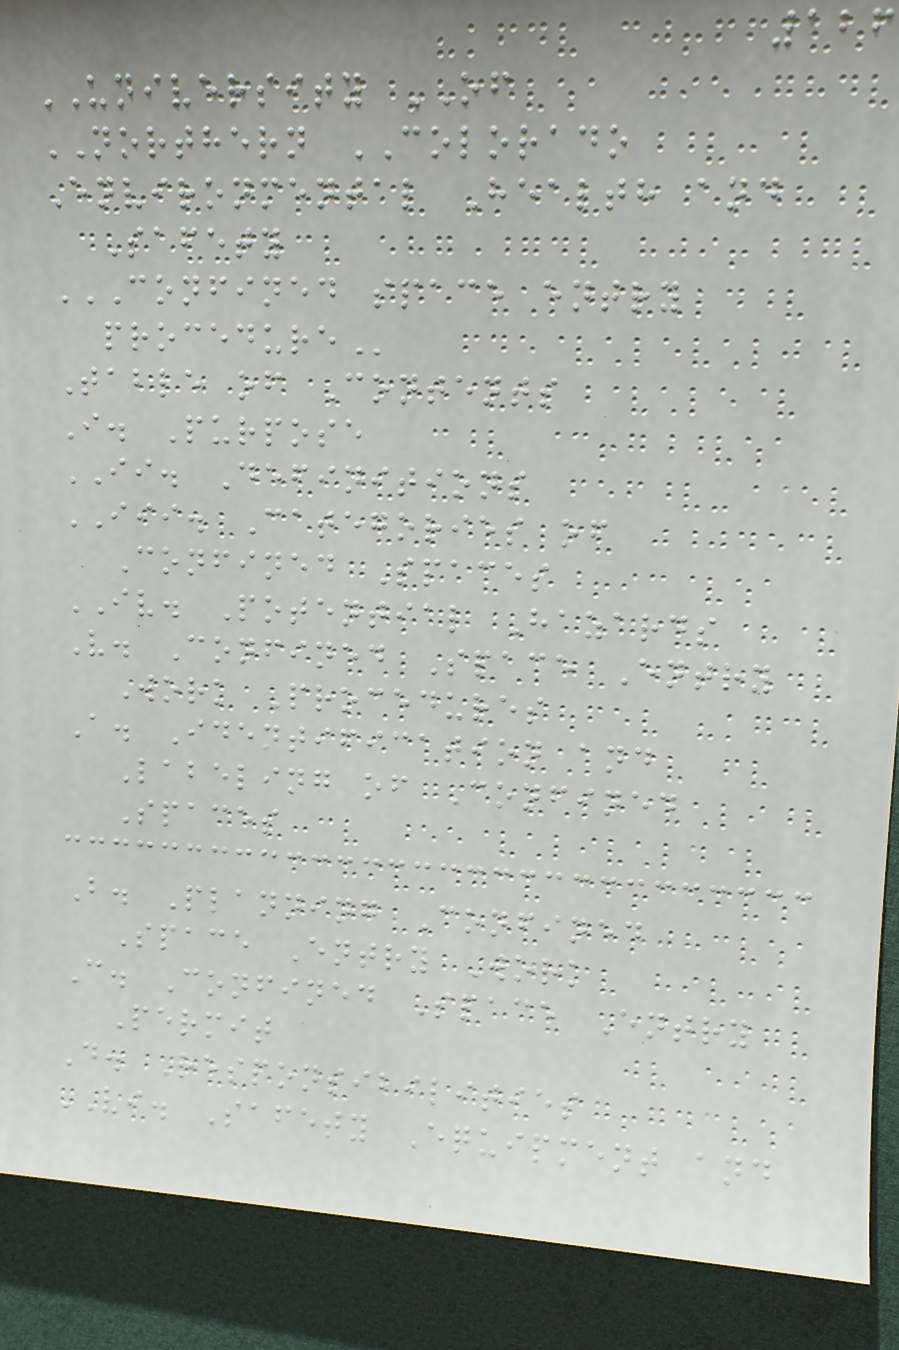126
UNIVERSITY OF
NORTHERN COLORADO
Environmental Health and
Safety
CONFINED SPACE ENTRY
PROCEDURE
Table of Contents
I. Purpose
II. Definitions
III. Categories of
Confined Spaces
IV. Potential Hazards
V. Confined Space Entry
Work Procedures
A. Identification and
Labeling of Confined
Spaces
B. Planning Confined
Space Entry Work
C. Confined Space Entry
Permit
D. Responsibilities
VI. Safety Equipment and
